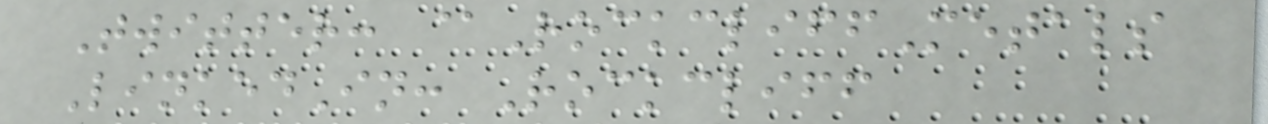Twitter: @RockcliffMetals
LinkedIn: Rockcliff
